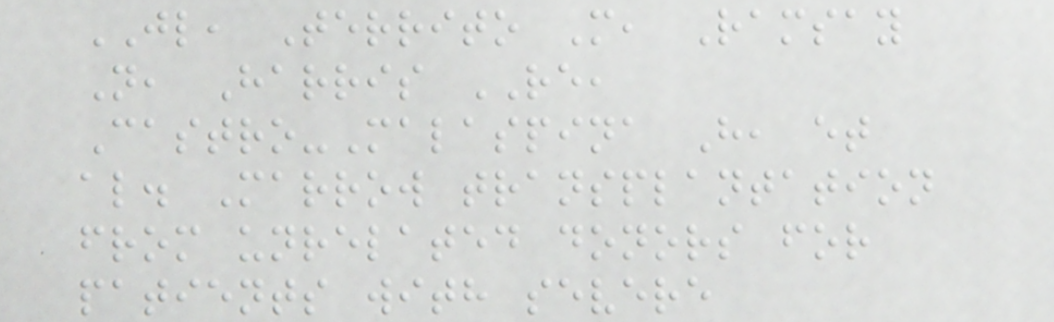JL, Territo M, Ramsay
N, Harris RE,
Castro-Malaspina H, et
al. Marrow transplantation
from unrelated donors for
patients with severe
